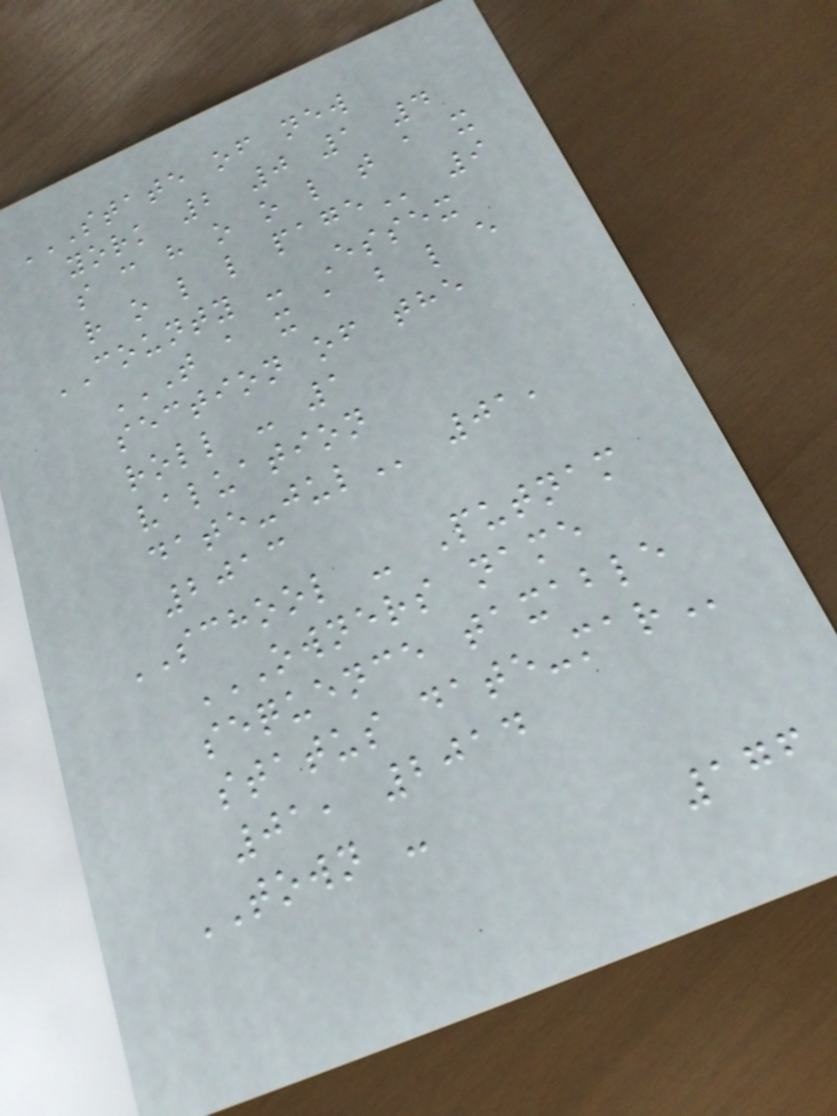STATE OF NEW
YORK 2 0 1 4
S C H O O L T A X
R O L L PAGE 9
COUNTY - Essex
T A X A B L E
SECTION OF THE
ROLL - 1
VALUATION
DATE-JUL 01,
2013
SCHOOL - Putnam
OWNERS NAME
SEQUENCE TAXABLE
STATUS DATE-MAR
01, 2014
TOWN -
176
